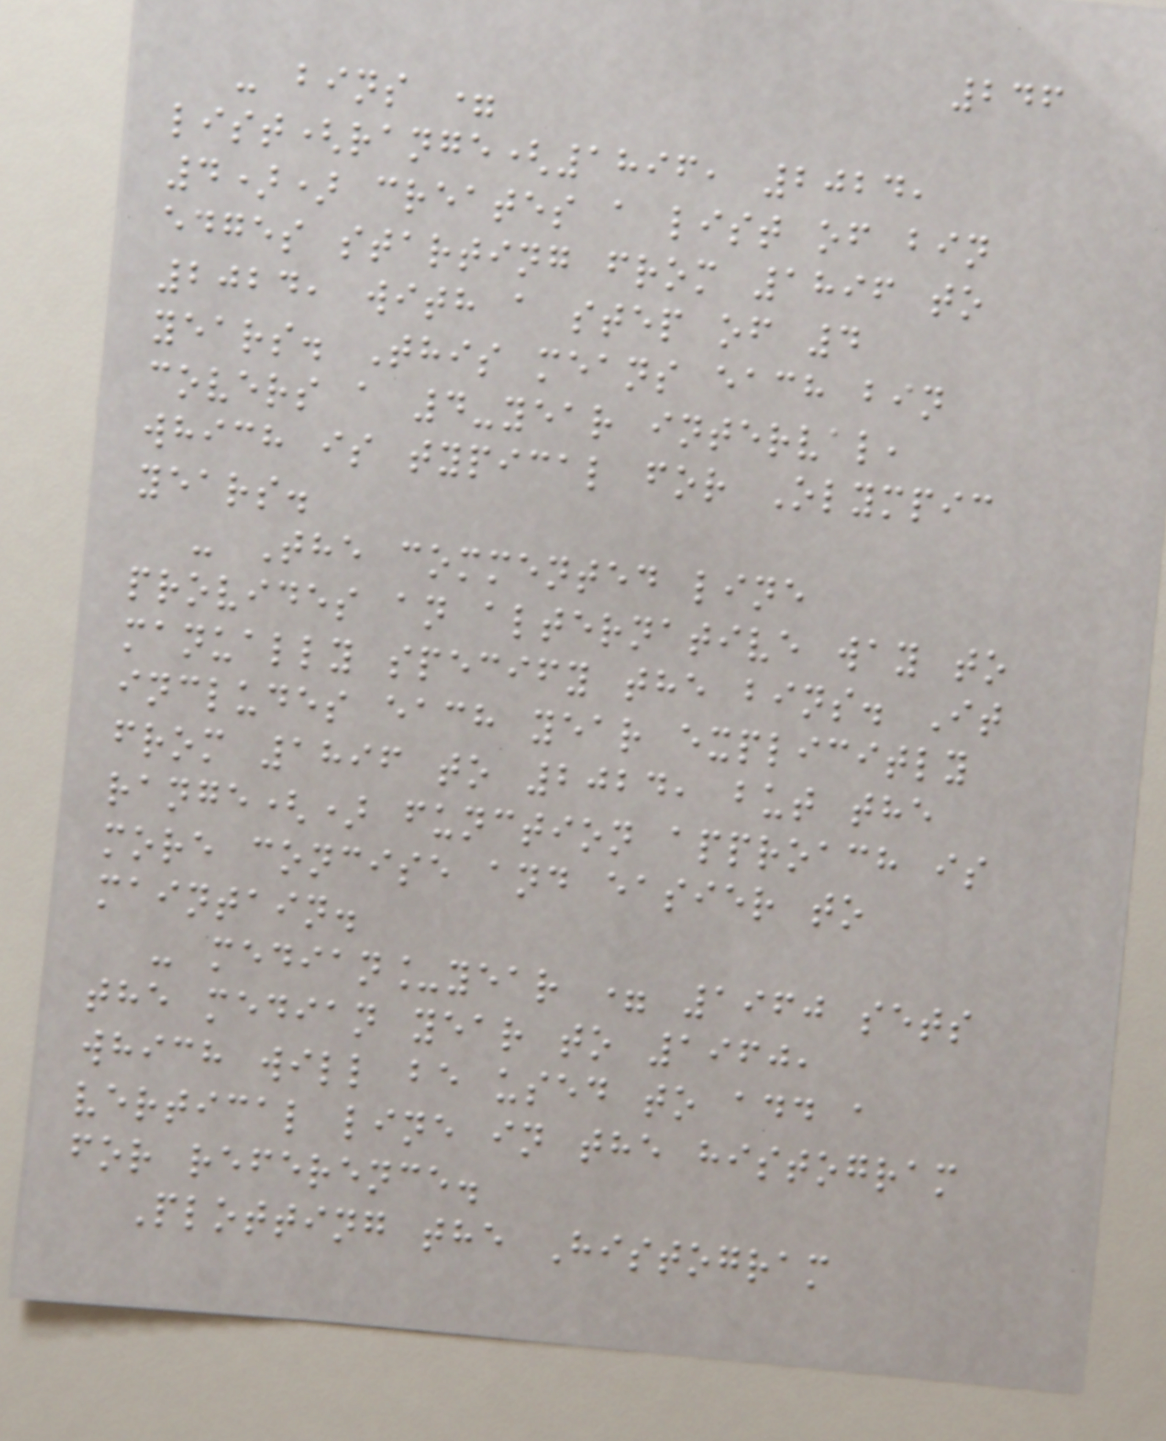246
- bins =
list(range(1896, 2024,
4)) creates a list of bin
edges starting from 1896 to
2024, with a step of 4
years. This means each bin
covers a 4-year interval,
which is typical for Olympic
years.
- The commented line
provides an alternative way to
manually specify the bins. It
includes each year explicitly
from 1896 to 2024, but the
range() function approach is
more concise and easier to
maintain.
- median_year = 1960 sets
the median year to 1960,
which will be used to add a
vertical line in the histogram
for reference.
Plotting the Histogram
